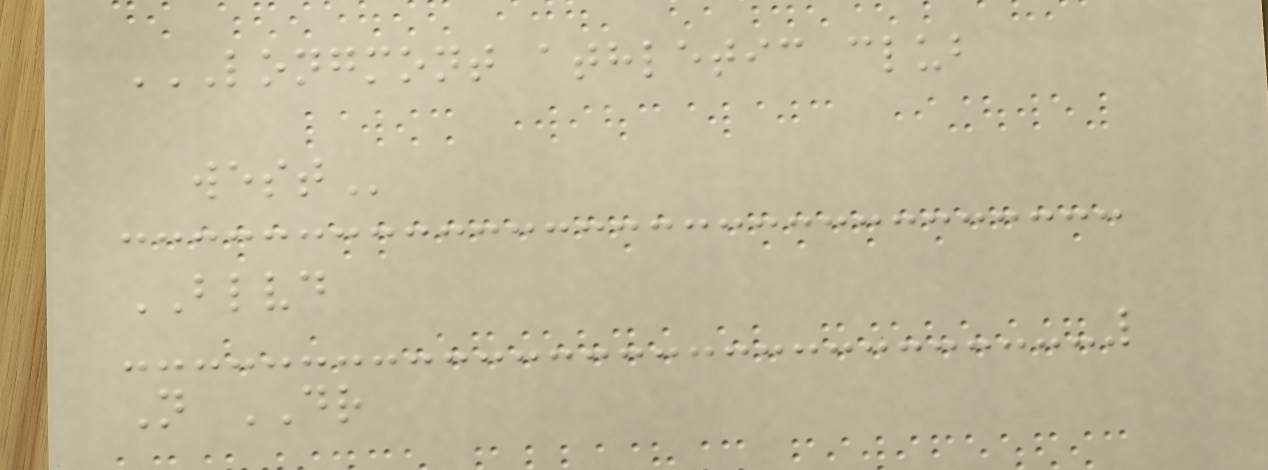LONGMONT ATHLETIC CLUB
WEST
BLVD
N DR
